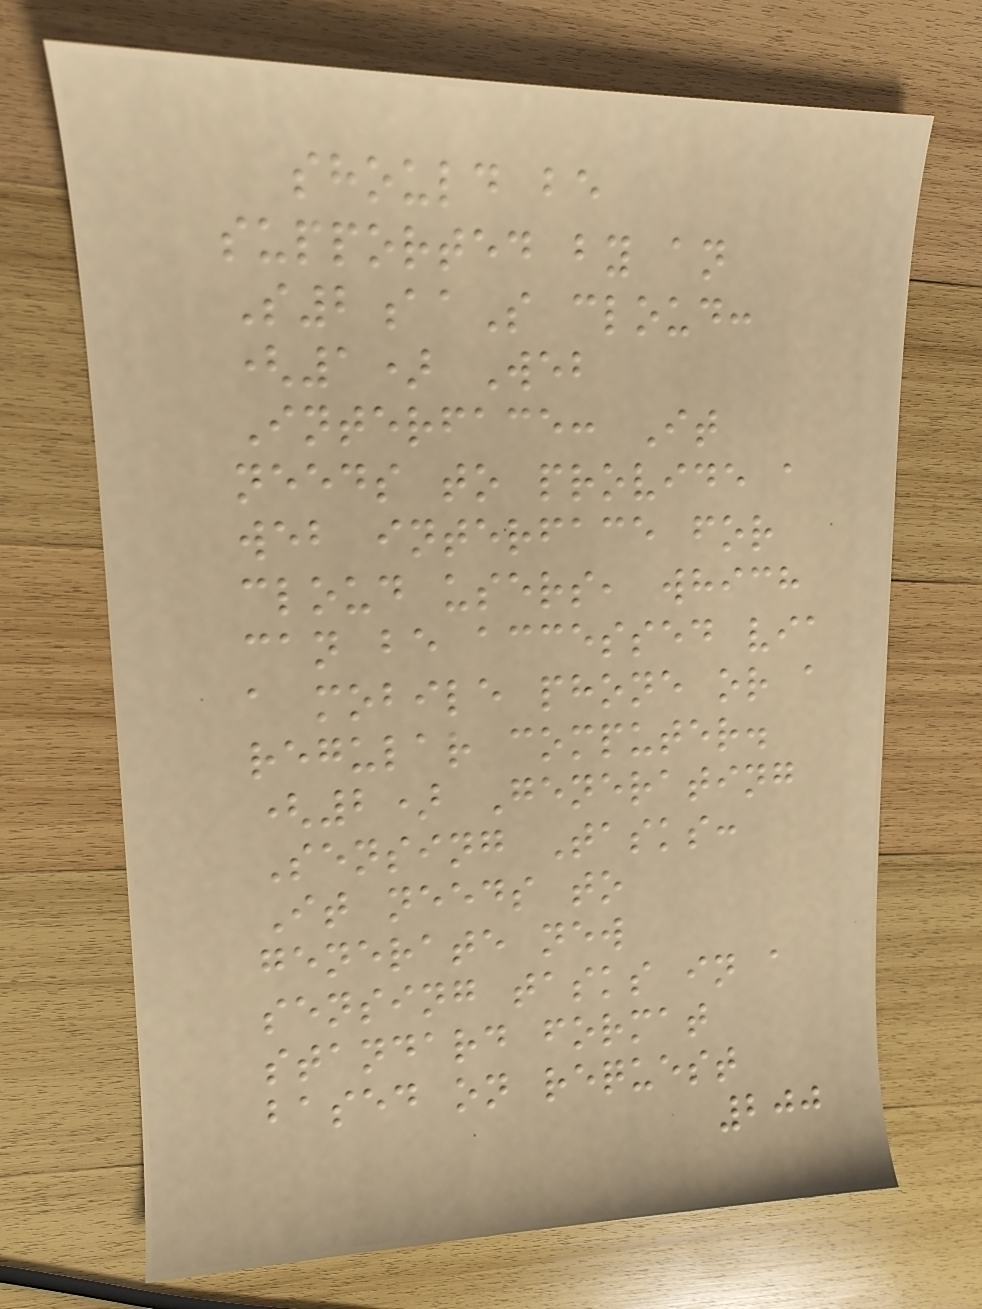should be
supported by an
S2aaS cloud:
(1) Web
Interface: It
needs to provide a
web interface for
cloud users, which
can be accessed via
a mobile phone or a
regular computer.
(2) Generating
Sensing Tasks:
It needs to
generate new
sensing tasks in a
standard format
based on request
200
